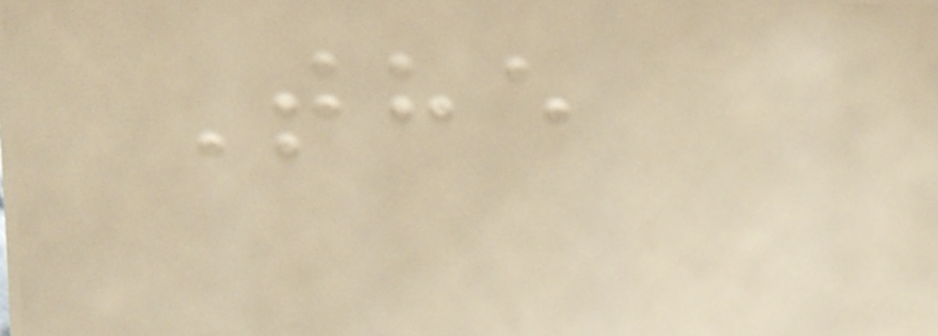The
